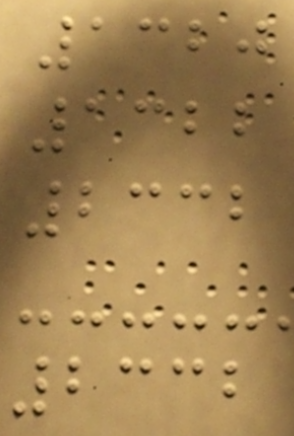1320
1322
2332
2332
